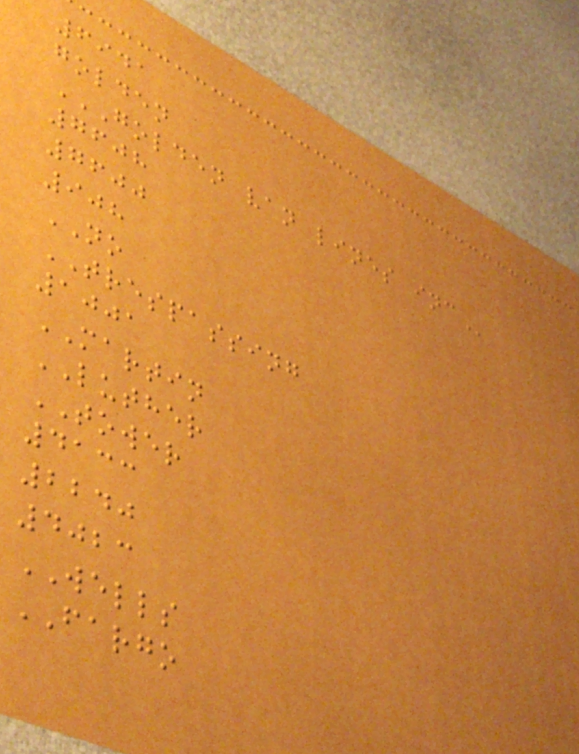6941
golden
GOLDEN VAN LINES INC
7608
7600
908
NO
TRESPASSING
1001
MARTIN
LUTHER
TOWER
4133
2240
4023
WELLS
FARGO
